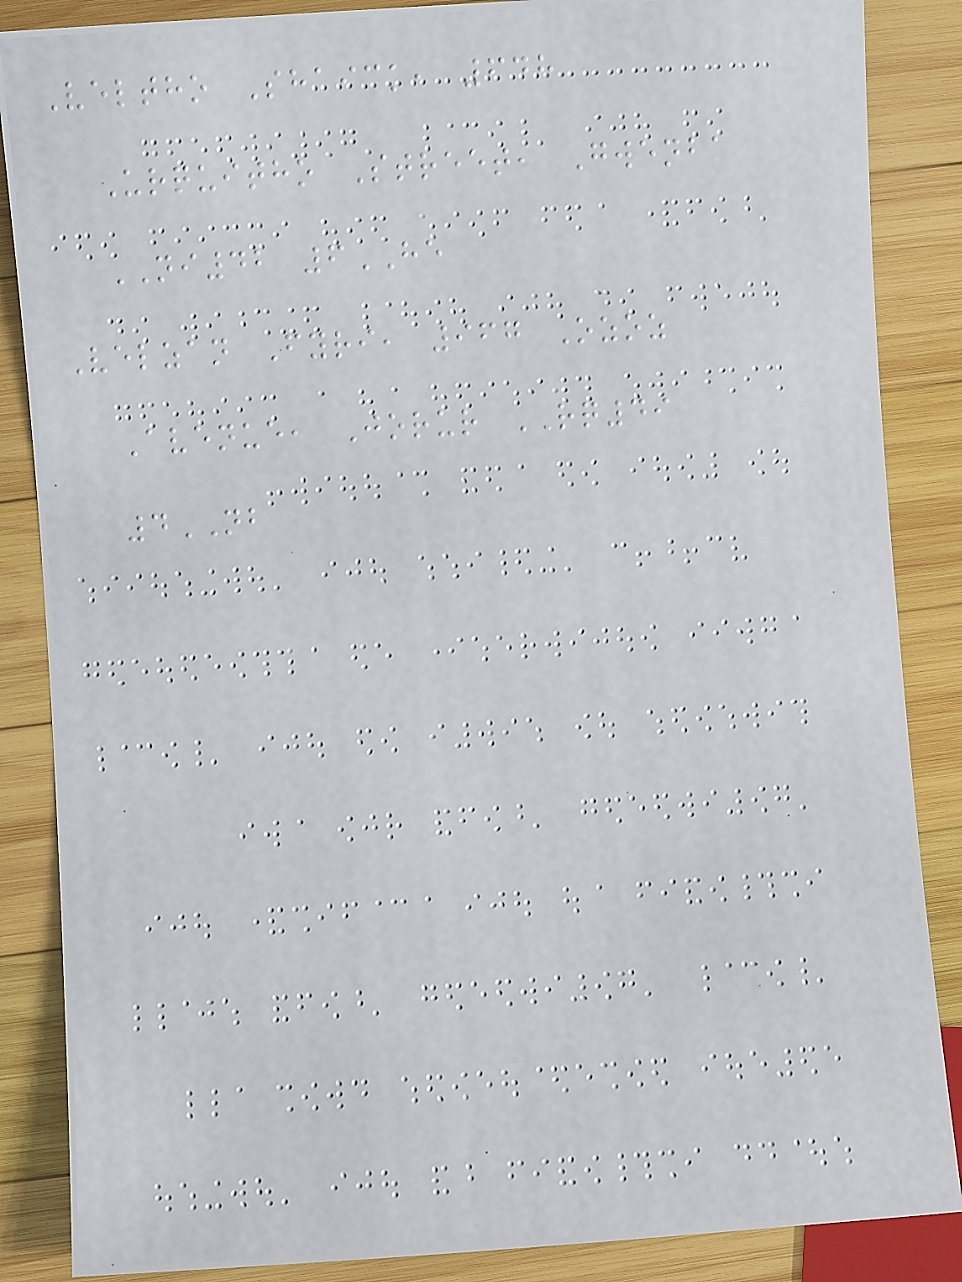Veltho Shaick, 648
Urquitho Street, Gwenba
NI42 6HE
Velzan Fyri, 967 Ozoz
Avenue, Jorur RQ49
4NB
